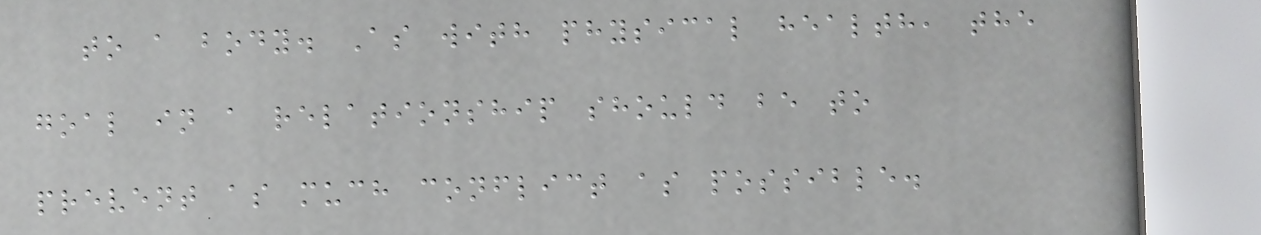to a body. As with physical health, the
goal in a relationship should be to
prevent as much conflict as possible.
